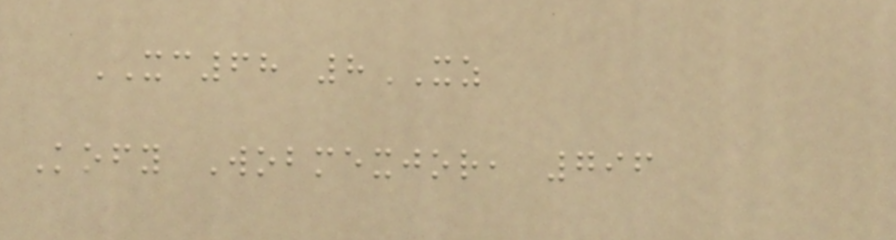XC68 8XZ
Kofy Wobmexjor, 796
